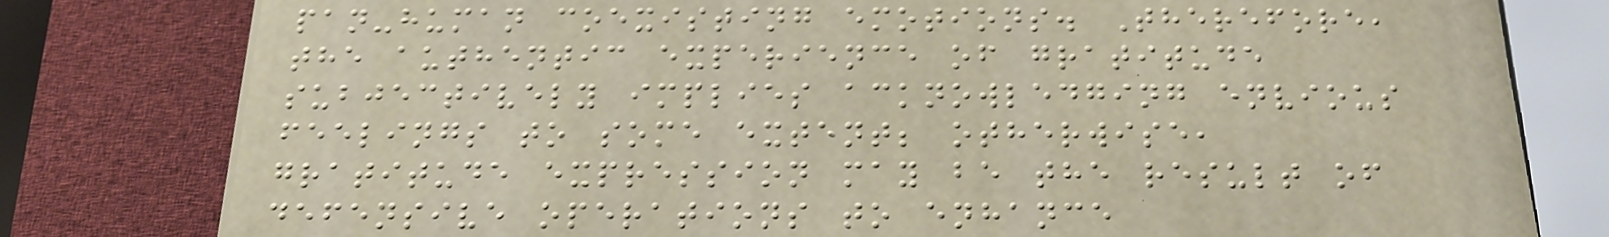pan-human coexisting emotions. Therefore,
the authentic experience of gratitude
subjectively implies acknowledging envious
feelings to some extent; otherwise,
gratitude expression may be the result of
defensive operations to enhance
